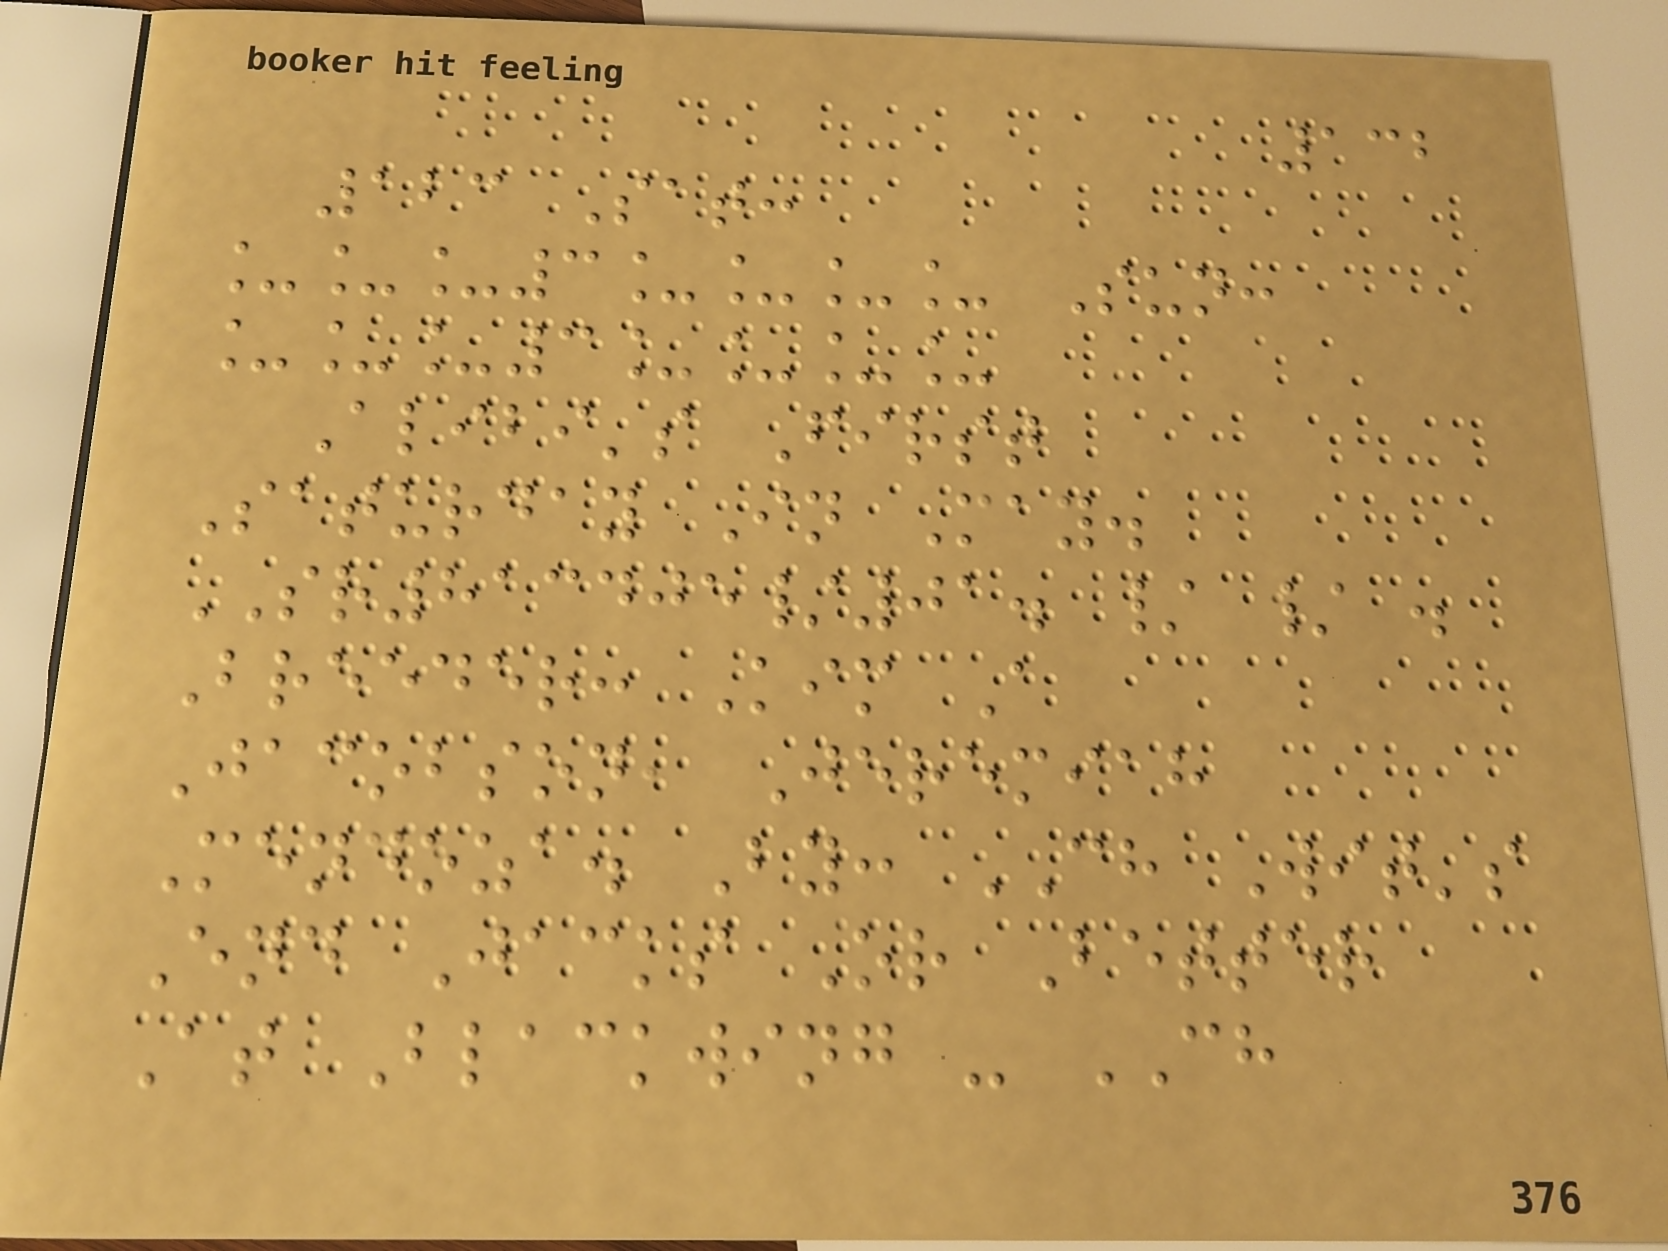132
123 Sat:
___3____ Sun:
___3____
Alibi's First
Saturday In May.
SR813405/01. / / .
Breeder: Kim A
Jacobson, Jeremiah
Mendoza. By: CH Wit's
End Jacks Or Better
At Blackwing - CH
